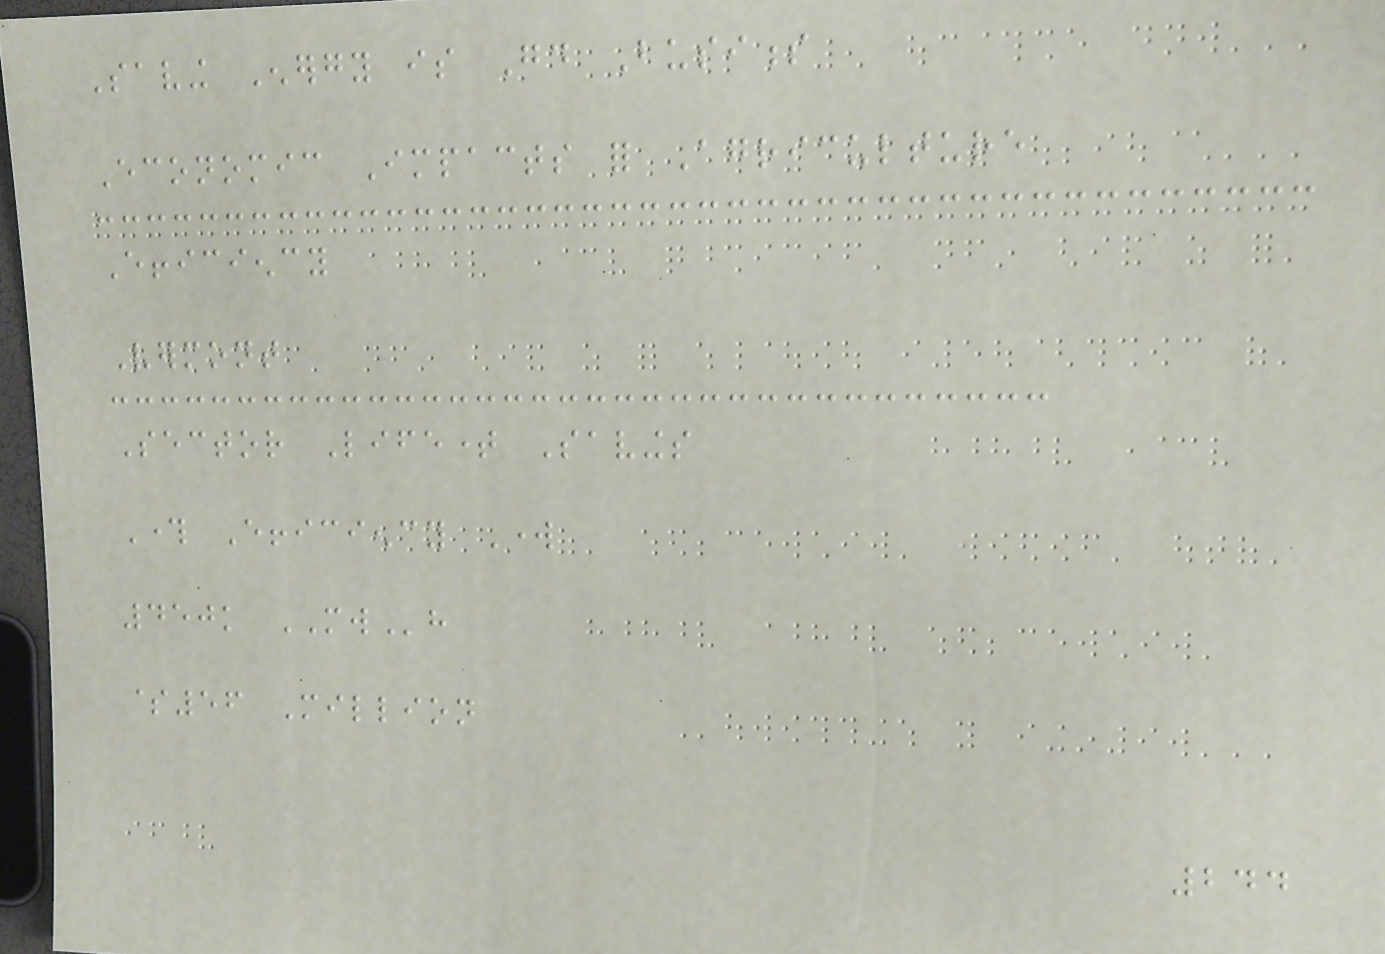Saving Energy is Good Business
Economic Impacts for Agriculture
Efficiency
Vermont
Sector Lifetime Savings
Through Efficiency Work
450k MWh
$56 Million
244
